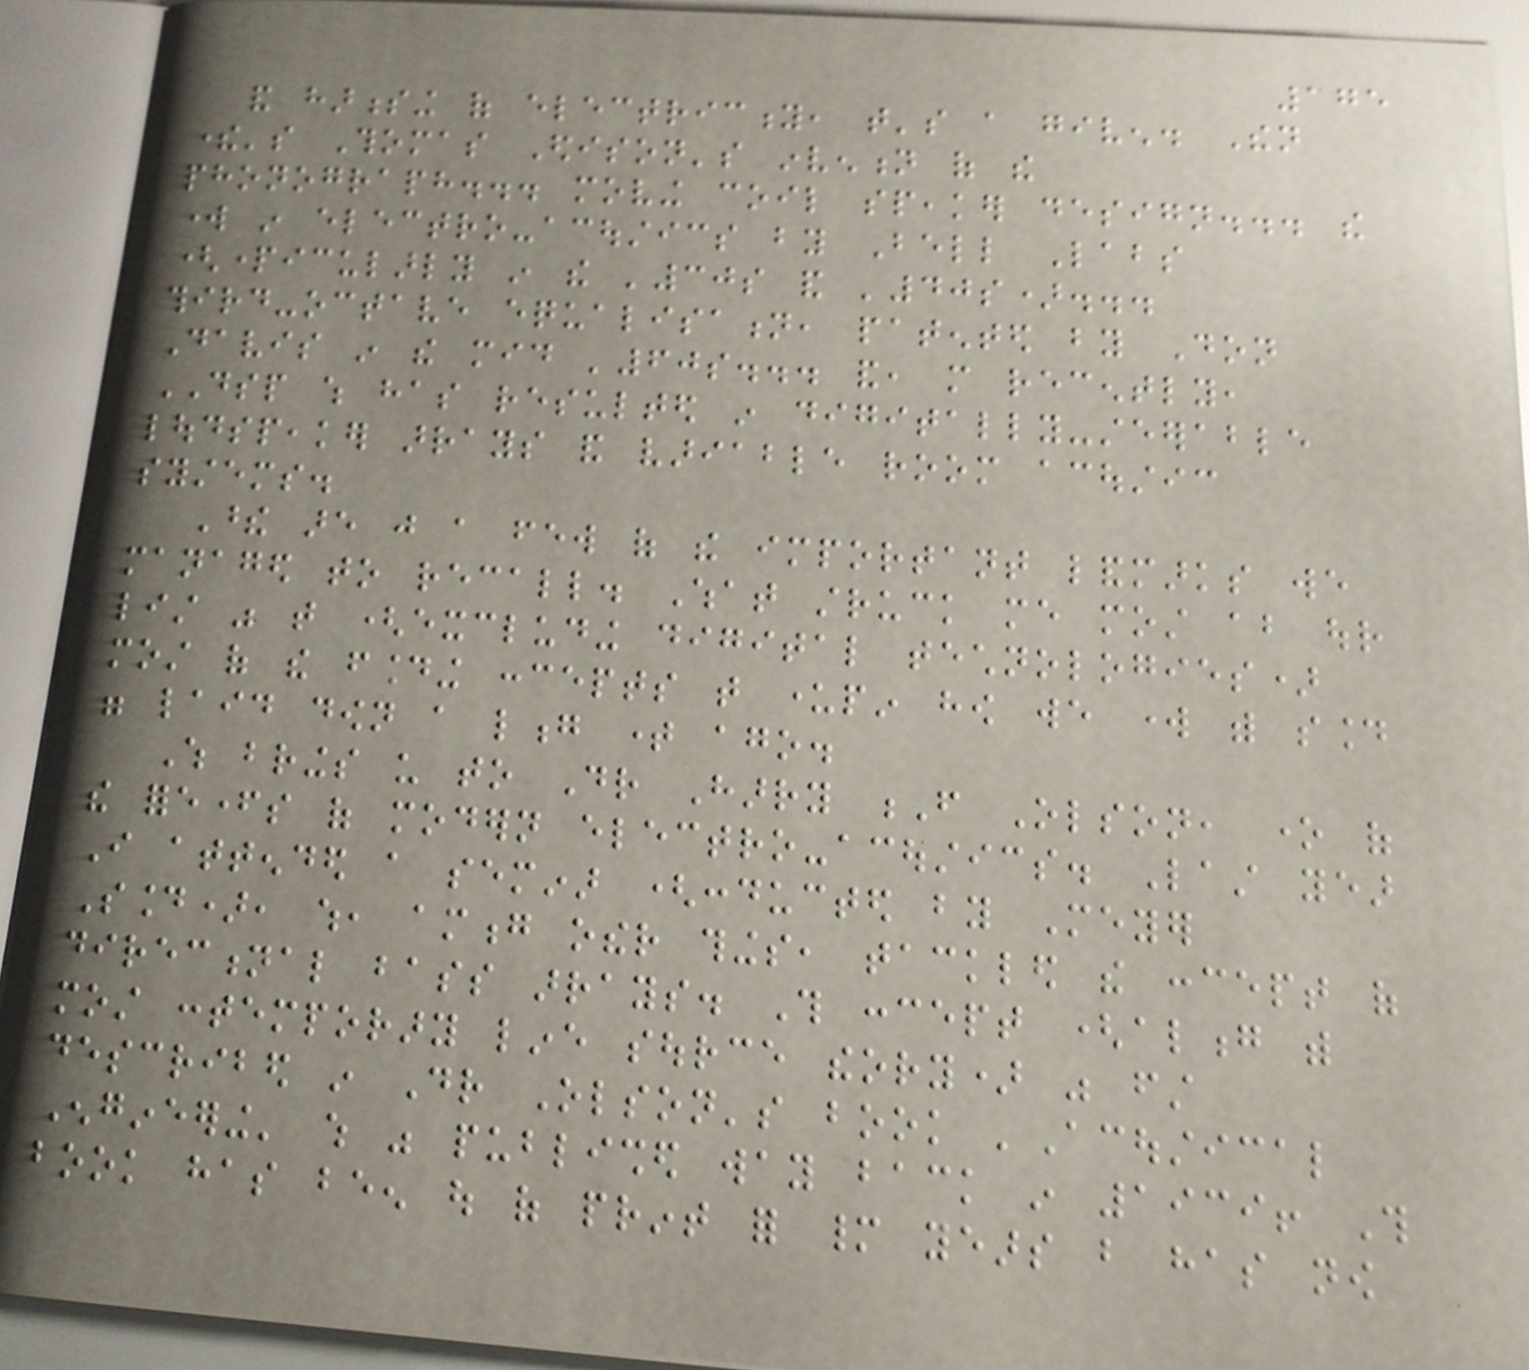175
and harnessing of electricity, that's a given. Then
there's Thomas Edison's invention of the
phonograph... moving coil speaker design... the
work in electro-acoustics by Bell Labs
(particularly in the '30s and '40s)...
third-octave equalisation, patented by Don
Davis in the mid '60s... and, more recently,
DSP which has resulted in digitally-steerable
loudspeaker arrays and variable room acoustic
systems.
These are just a few of the important landmarks we
managed to recall. What struck me most about our
list was that (excluding digital technologies)
most of the founding concepts that underpin how we work with sound
were laid down a long time ago.
Which brings us to Dr Harry F Olson, one of
the forefathers of modern electro-acoustics. Last year
I attended a seminar (conducted by Meyer
Sound), which, among other things, tackled the concept of
directional bass arrays. This concept (along with
most contemporary line source theory) was first
described in Dr Olson's book 'Acoustical
Engineering' which was published way back in 1939! This
book has been out of print for many years but has now
